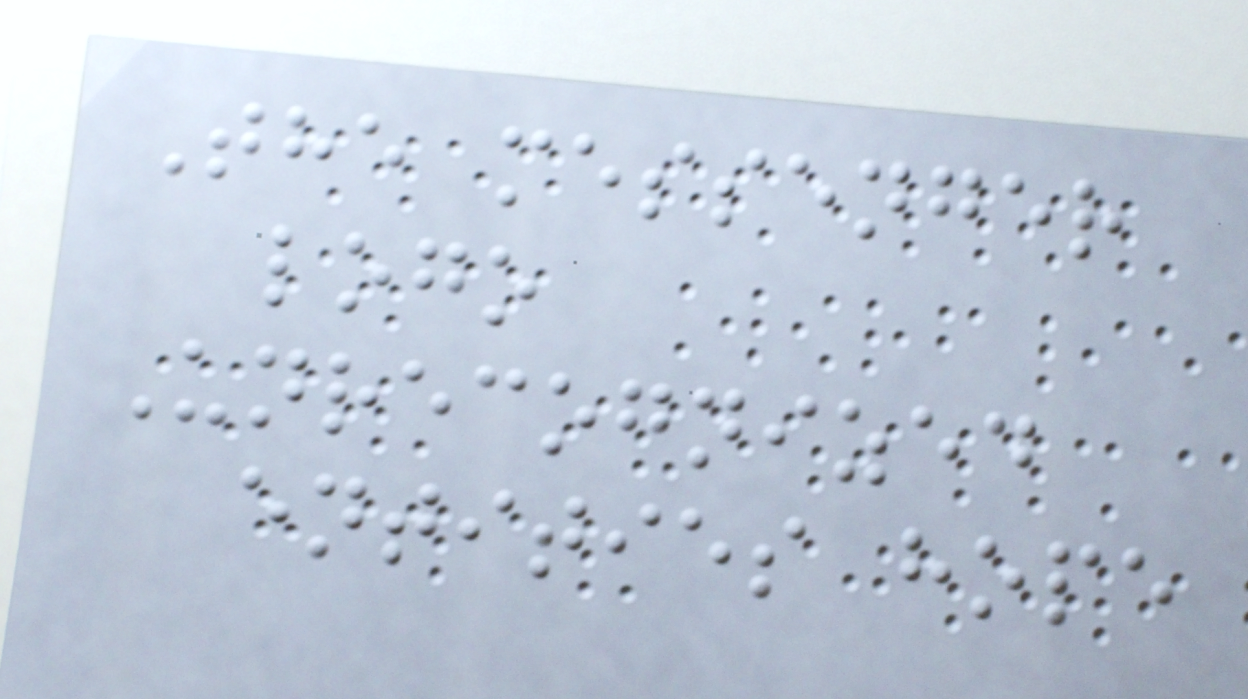The messenger
logo
Unrecognized
entities hope
